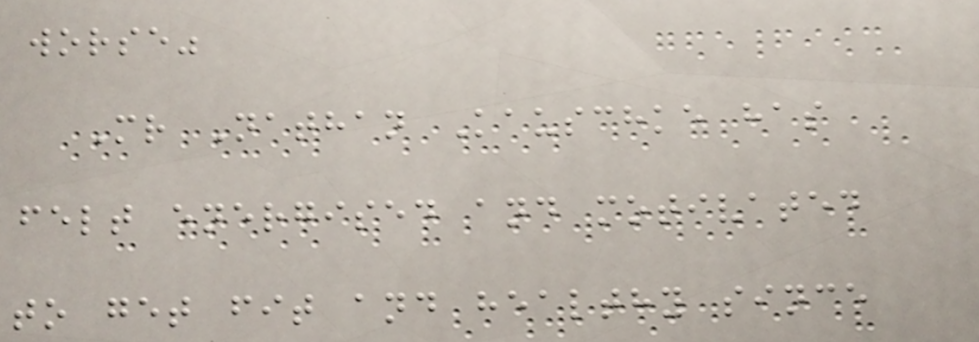worse"
Mr Nathan Kauschke has
felt energised and motivated
to get fit and healthy since
